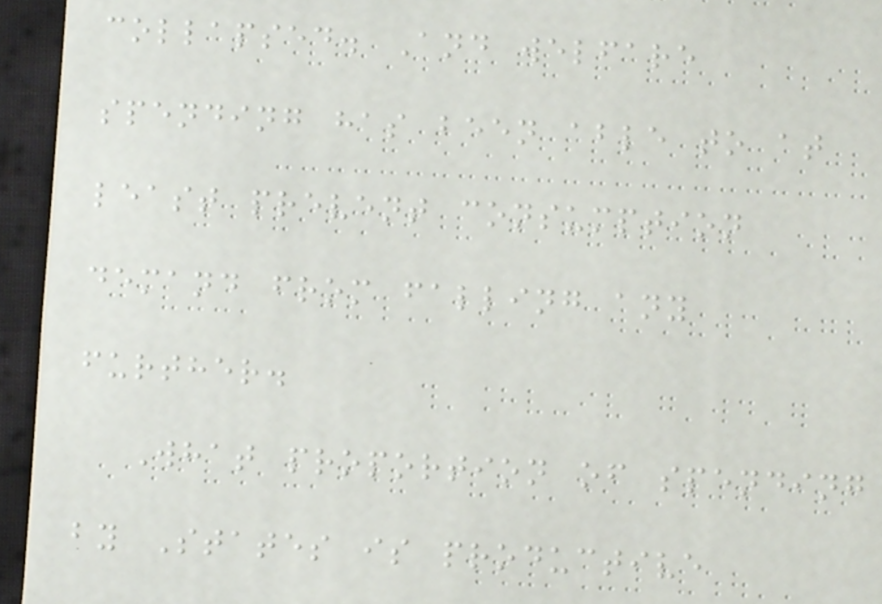collapsed. And welfare
spending has been able to at
least prevent consumption
demand from falling any
further.
What proportion of spending
by States is productive
